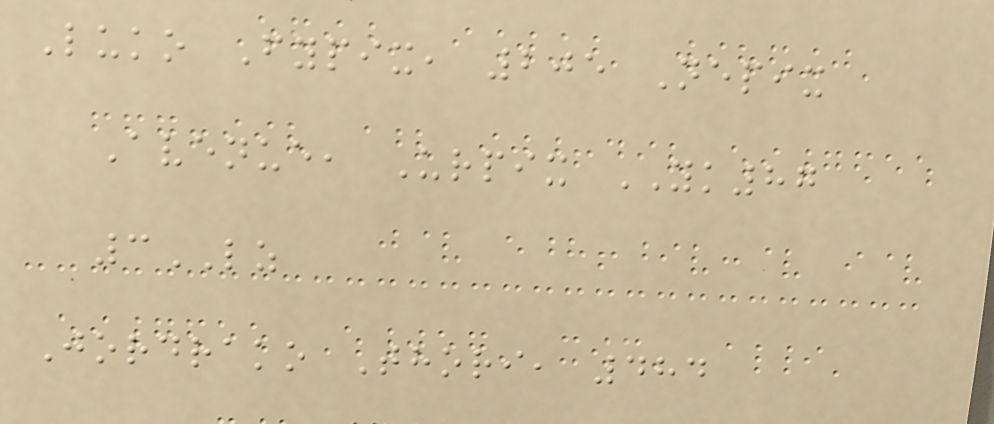Luko Fypix, 205 Nepix
Avenue, Urpix YK87
3LZ
Jordrako Thori, 484
